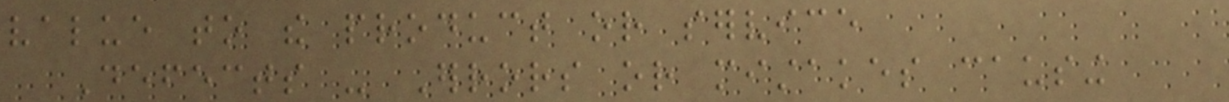value to the product or service
Defects - Errors or mistakes causing
